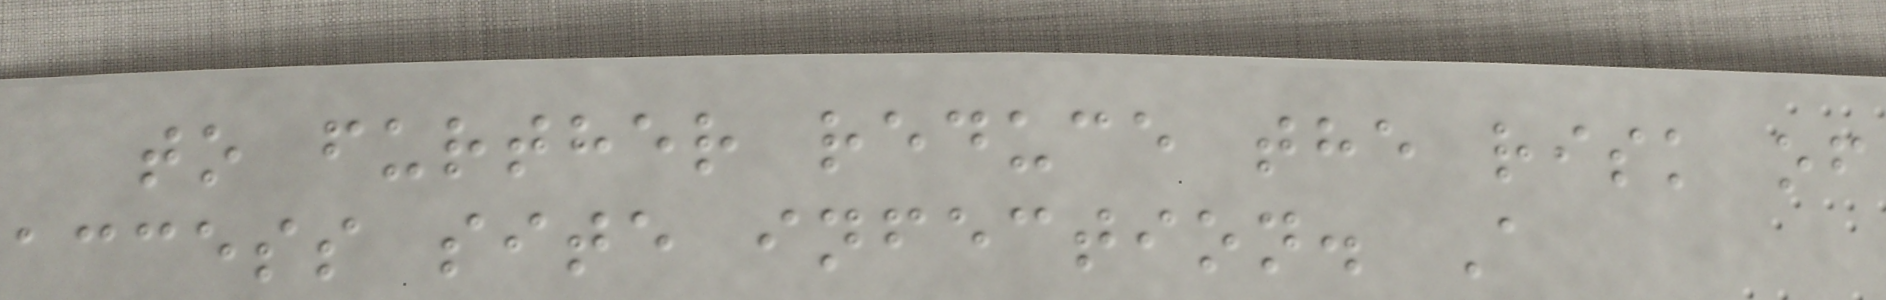to further reduce the risk of
access site infection. A
